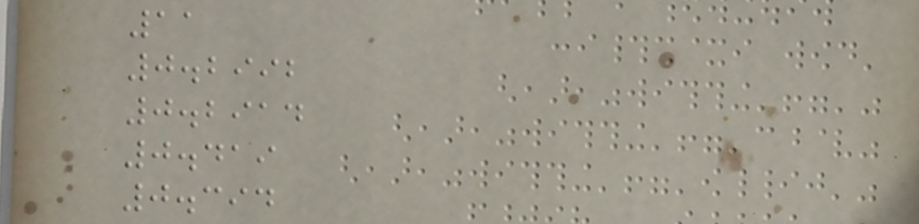11
0.2992
0.2914
0.419
0.394
